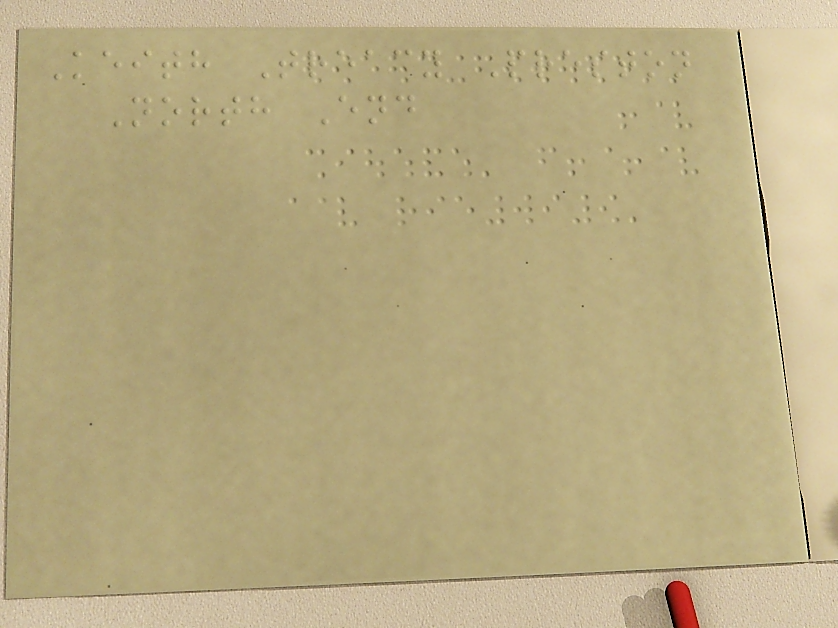Keith Treacy Preston
North End
